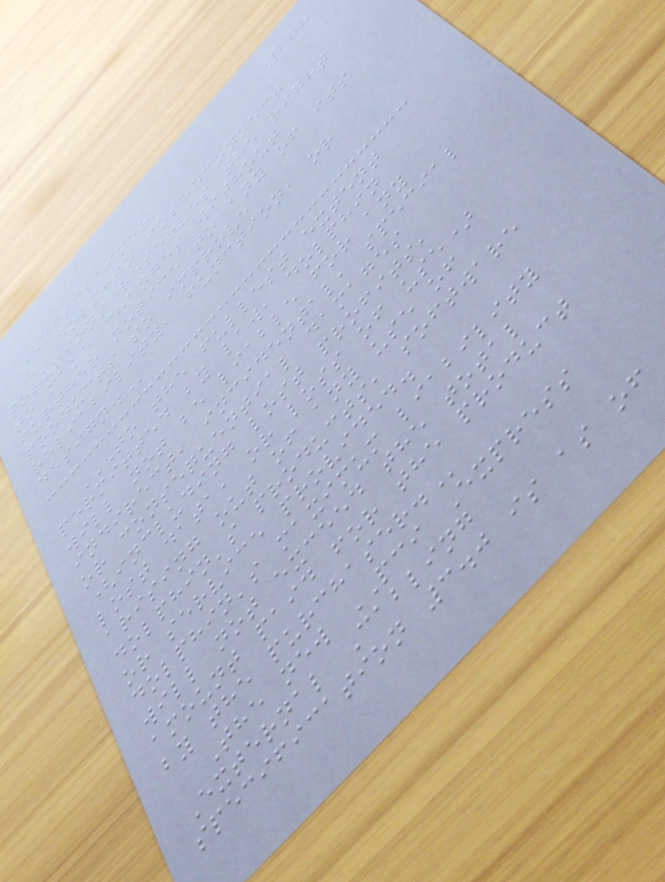278
DISCLAIMER
DOLPHIN INTERCONNECT
SOLUTIONS RESERVES THE RIGHT
TO MAKE CHANGES WITHOUT
FURTHER NOTICE TO ANY OF ITS
PRODUCTS TO IMPROVE
RELIABILITY, FUNCTION, OR
DESIGN.
TO THE FULLEST EXTENT
PERMITTED BY LAW, DOLPHIN
WILL NOT BE LIABLE FOR ANY
INDIRECT, INCIDENTAL, SPECIAL
OR CONSEQUENTIAL DAMAGES
(INCLUDING LOST PROFITS,
LOST DATA, OR LOSS OF USE)
ARISING OUT OF ANY USE OF
DOLPHIN'S PRODUCTS, SOFTWARE
OR SERVICE PROVIDED.
DOLPHIN'S MAXIMUM LIABILITY
WILL NOT EXCEED THE TOTAL
AMOUNT PAID FOR THE PRODUCT
BY THE PURCHASER.
The new PCI Express
External Cabling
specification 3.0 is as of
